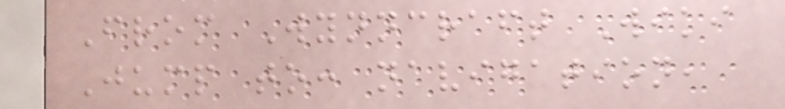From Wynncraft Wiki
Jump to: navigation,
